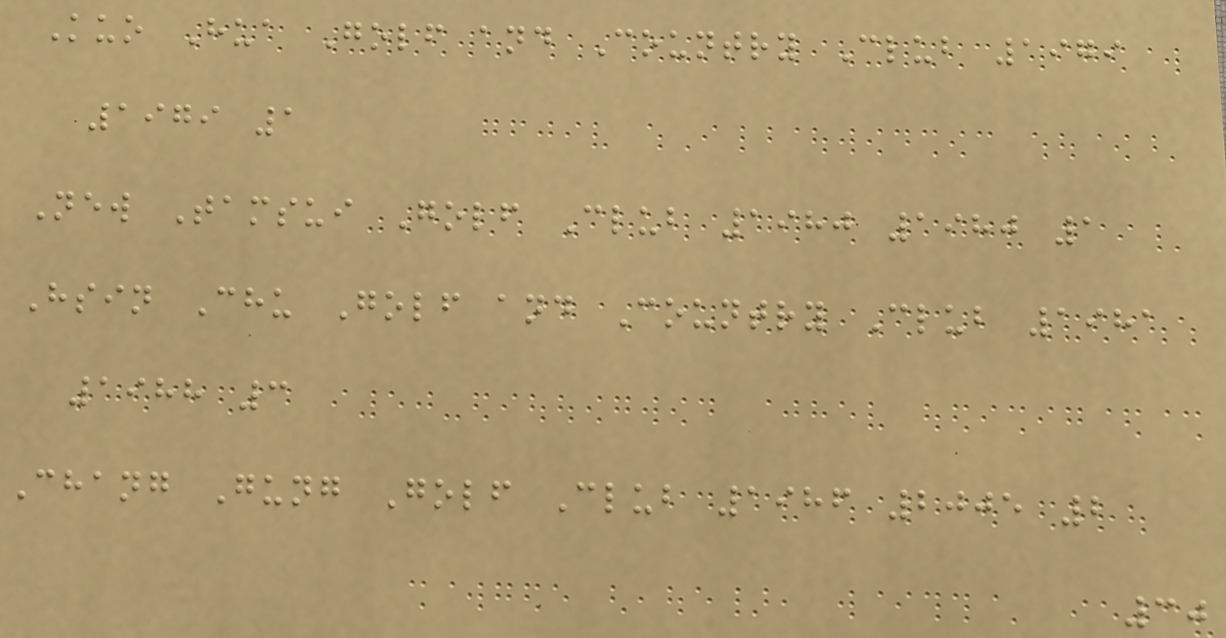Kuo Hua Golf and Country Club 1979
1979 1
New Tamsui Golf Club 1980 1980 1
Hsin Chu Golf and Country Club 1981
1988 3
Chang Gung Golf Club 1986 2005 2
30
